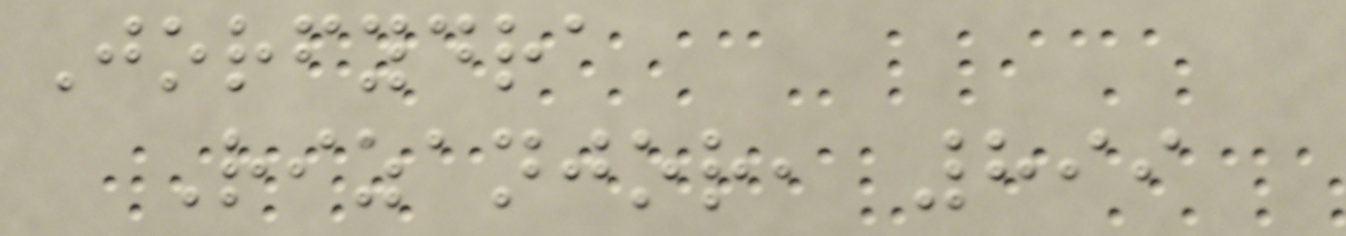Jorfydra
Rizanjor, 899
